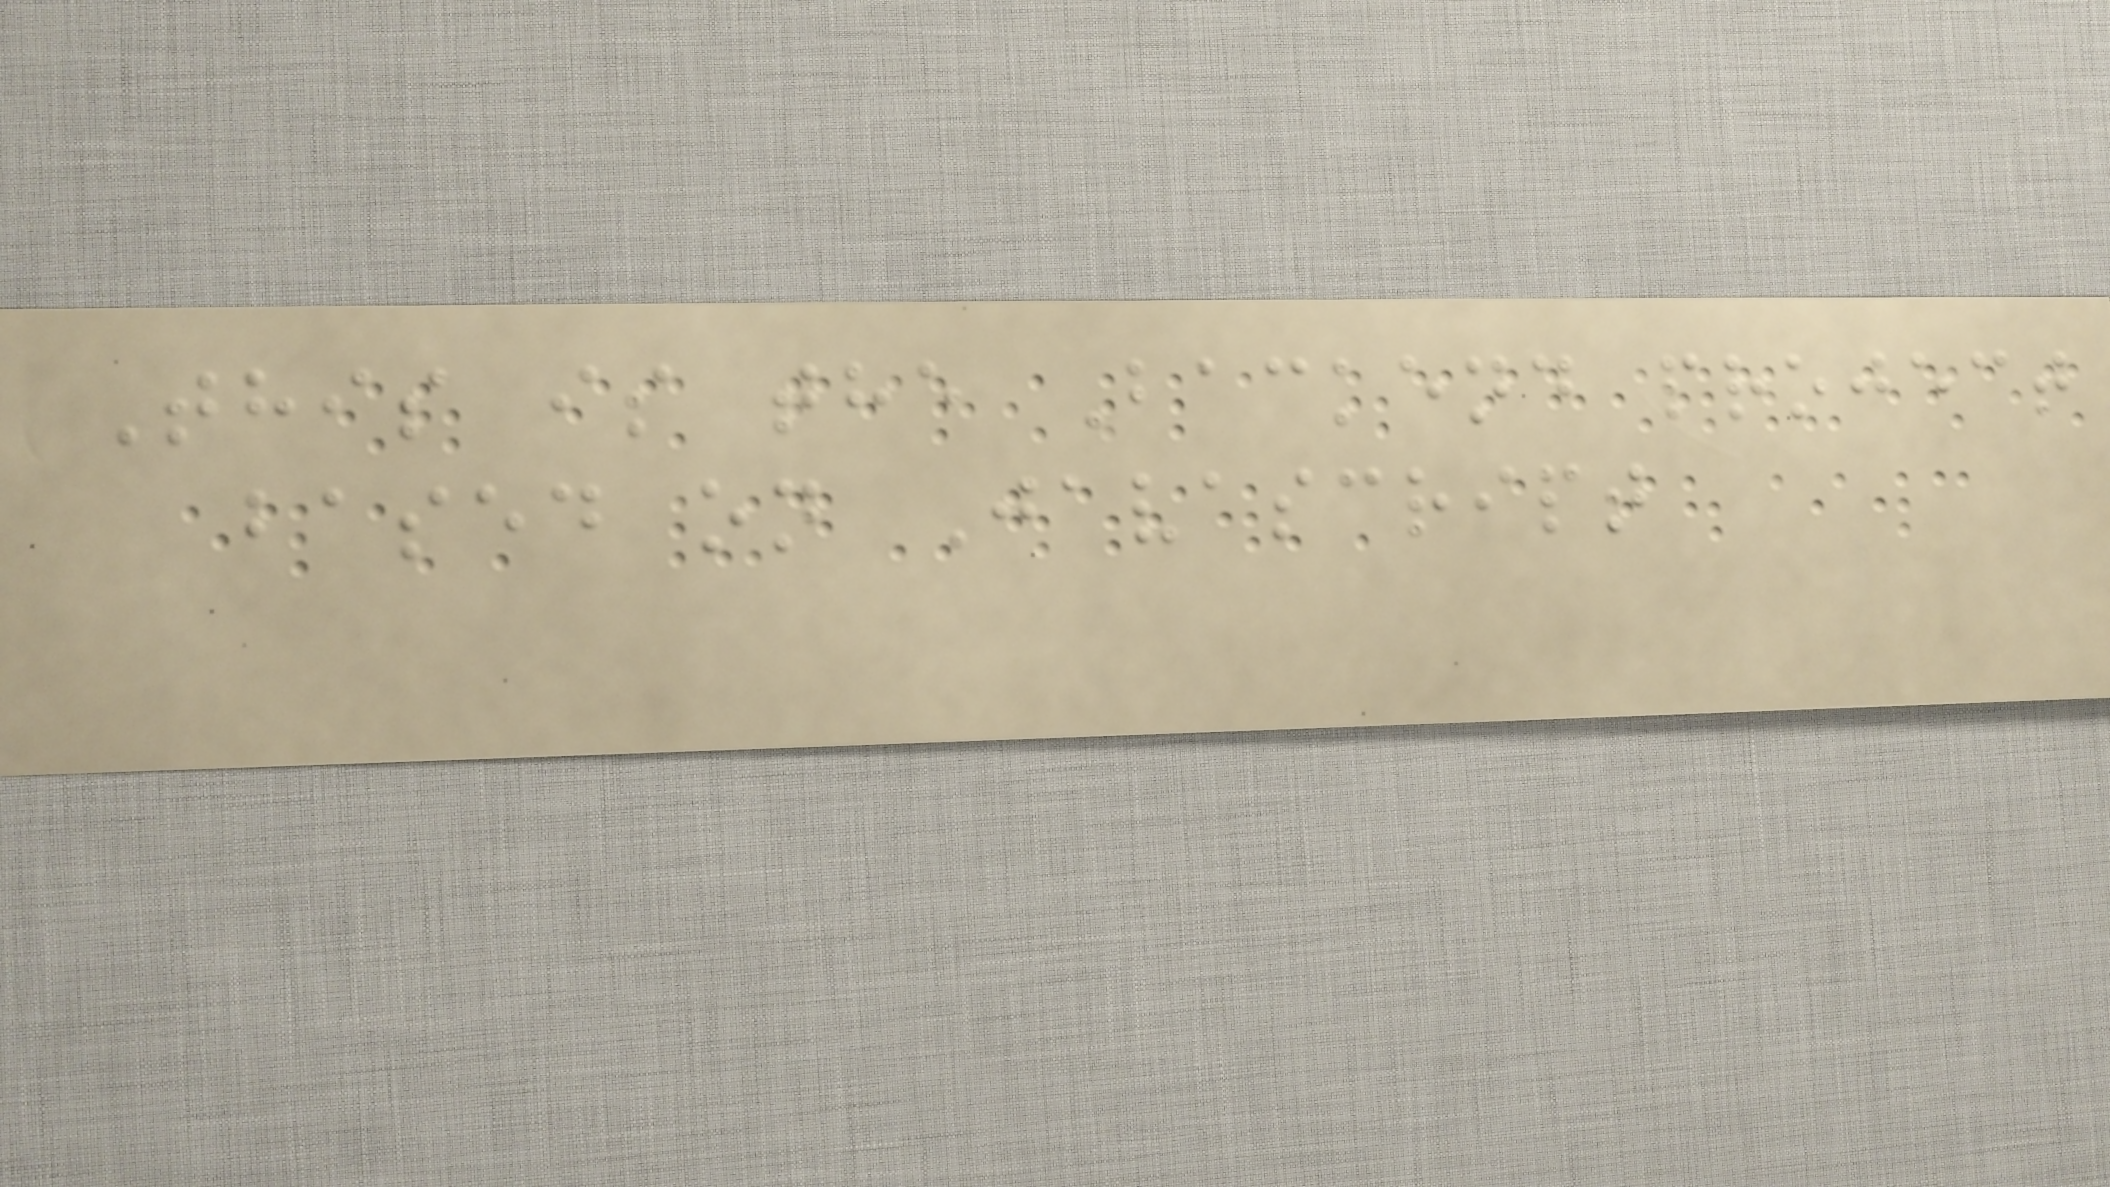This is the Backend project
based on Javascript
